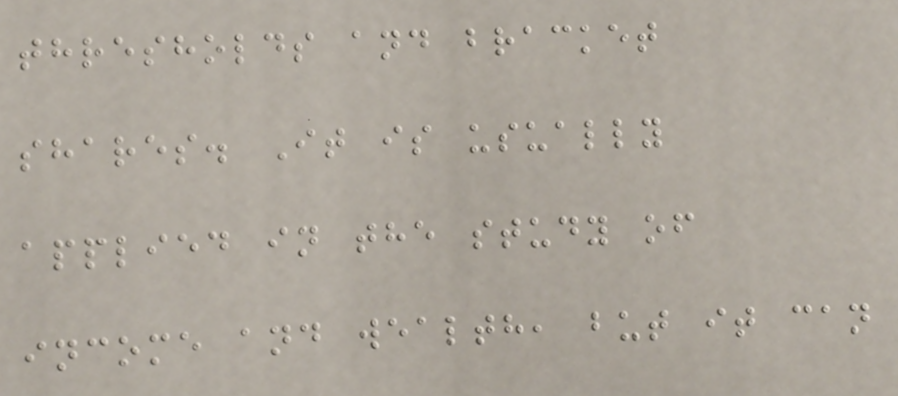thresholds and bracket
shares. It is usually
applied in the study of
income and wealth, but it can
